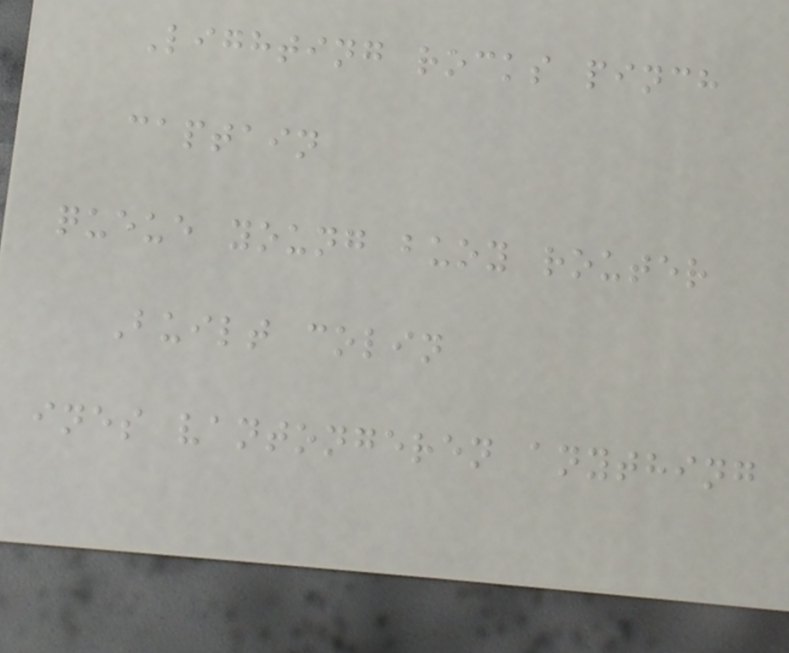Lighting rocks pinch
captain
queue young buoy router
Built colin
ines vantongeren anything
